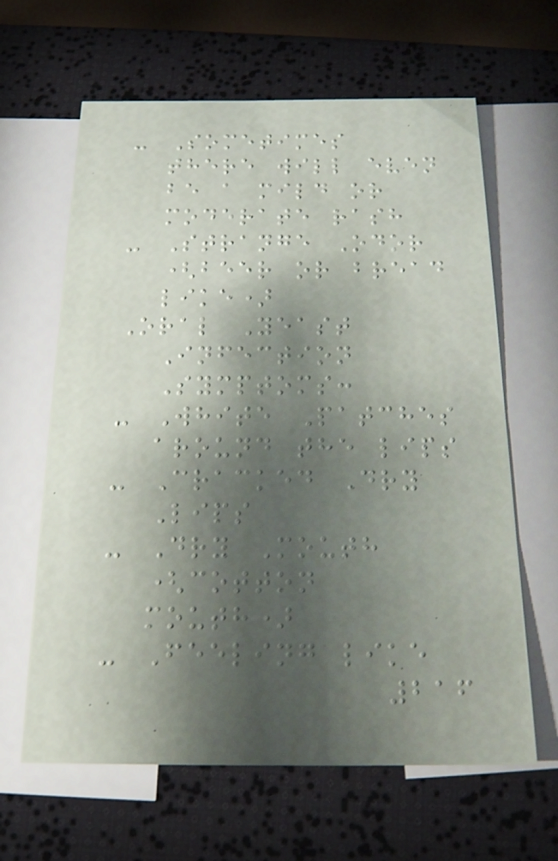- Sometimes
there will even
be a mild or
moderate rash
- Strange Odor
(beer or bread
like)
Oral Yeast
Infection
Symptoms:
- White Patches
around the lips
- Cracked Dry
Lips
- Dry Mouth
(cotton
mouth)
- Feeling like
216
